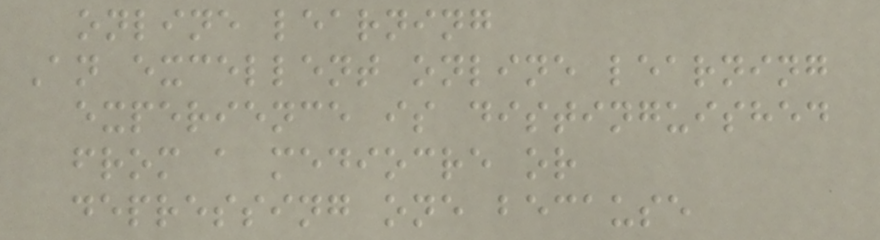online learning
An excellent online learning
experience is distinguished
from a mediocre or
depressing one because
